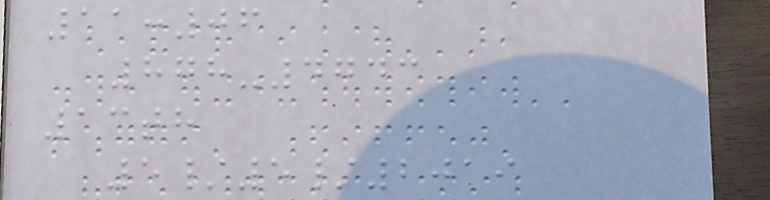11:06
878-4743
13th
5/5/2019
